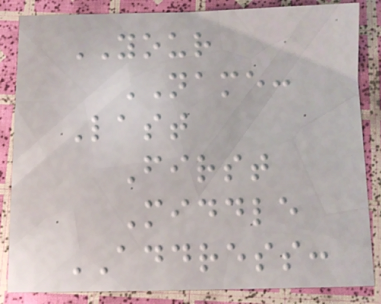YOUR
NAME:
Last
First
Middle
ADDRESS:
